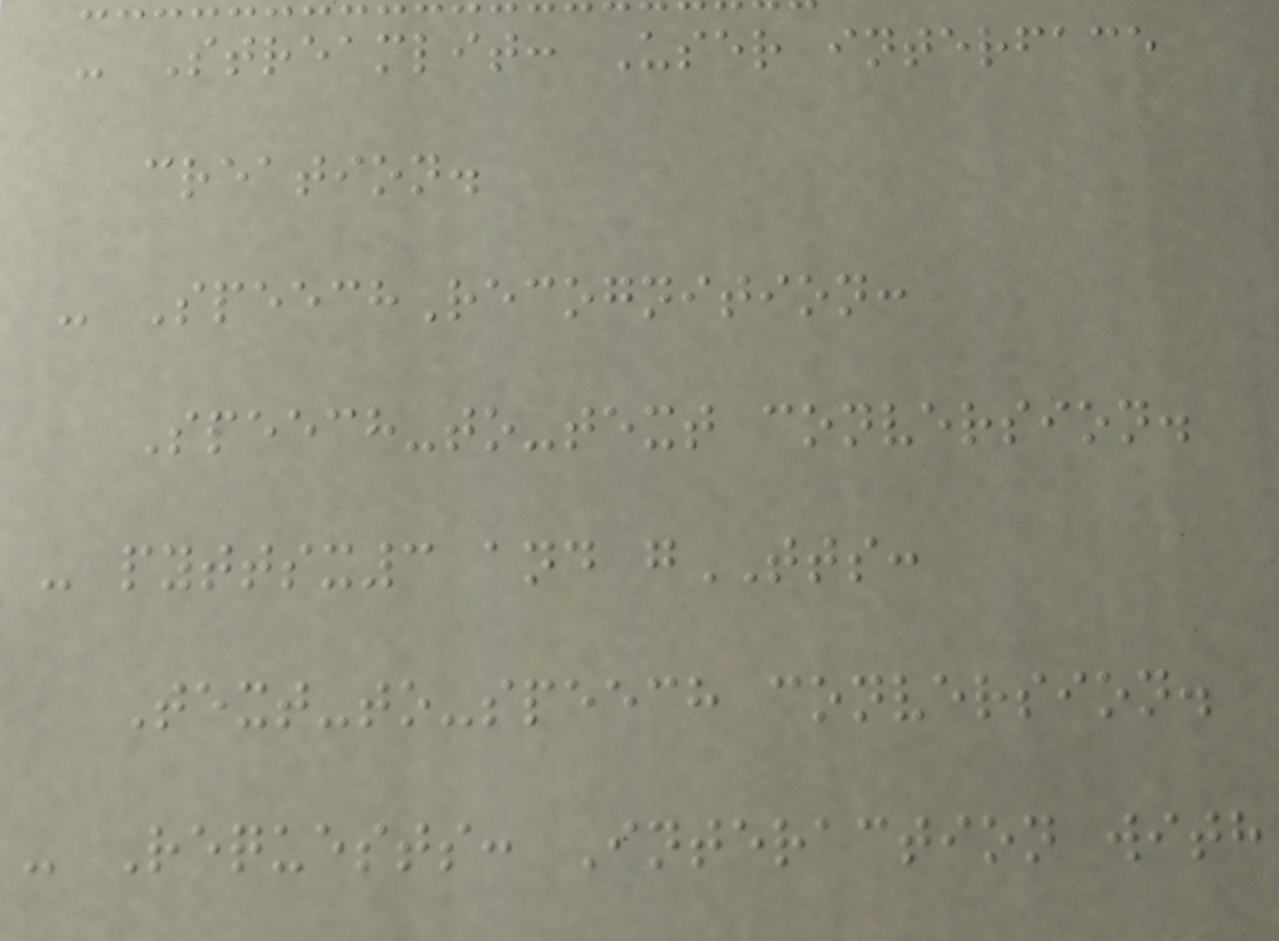- Streamlit: User interface
creation.
- SpeechRecognition:
Speech-to-text conversion.
- pyttsx3 and gTTS:
Text-to-speech conversion.
- Requests: Interaction with
